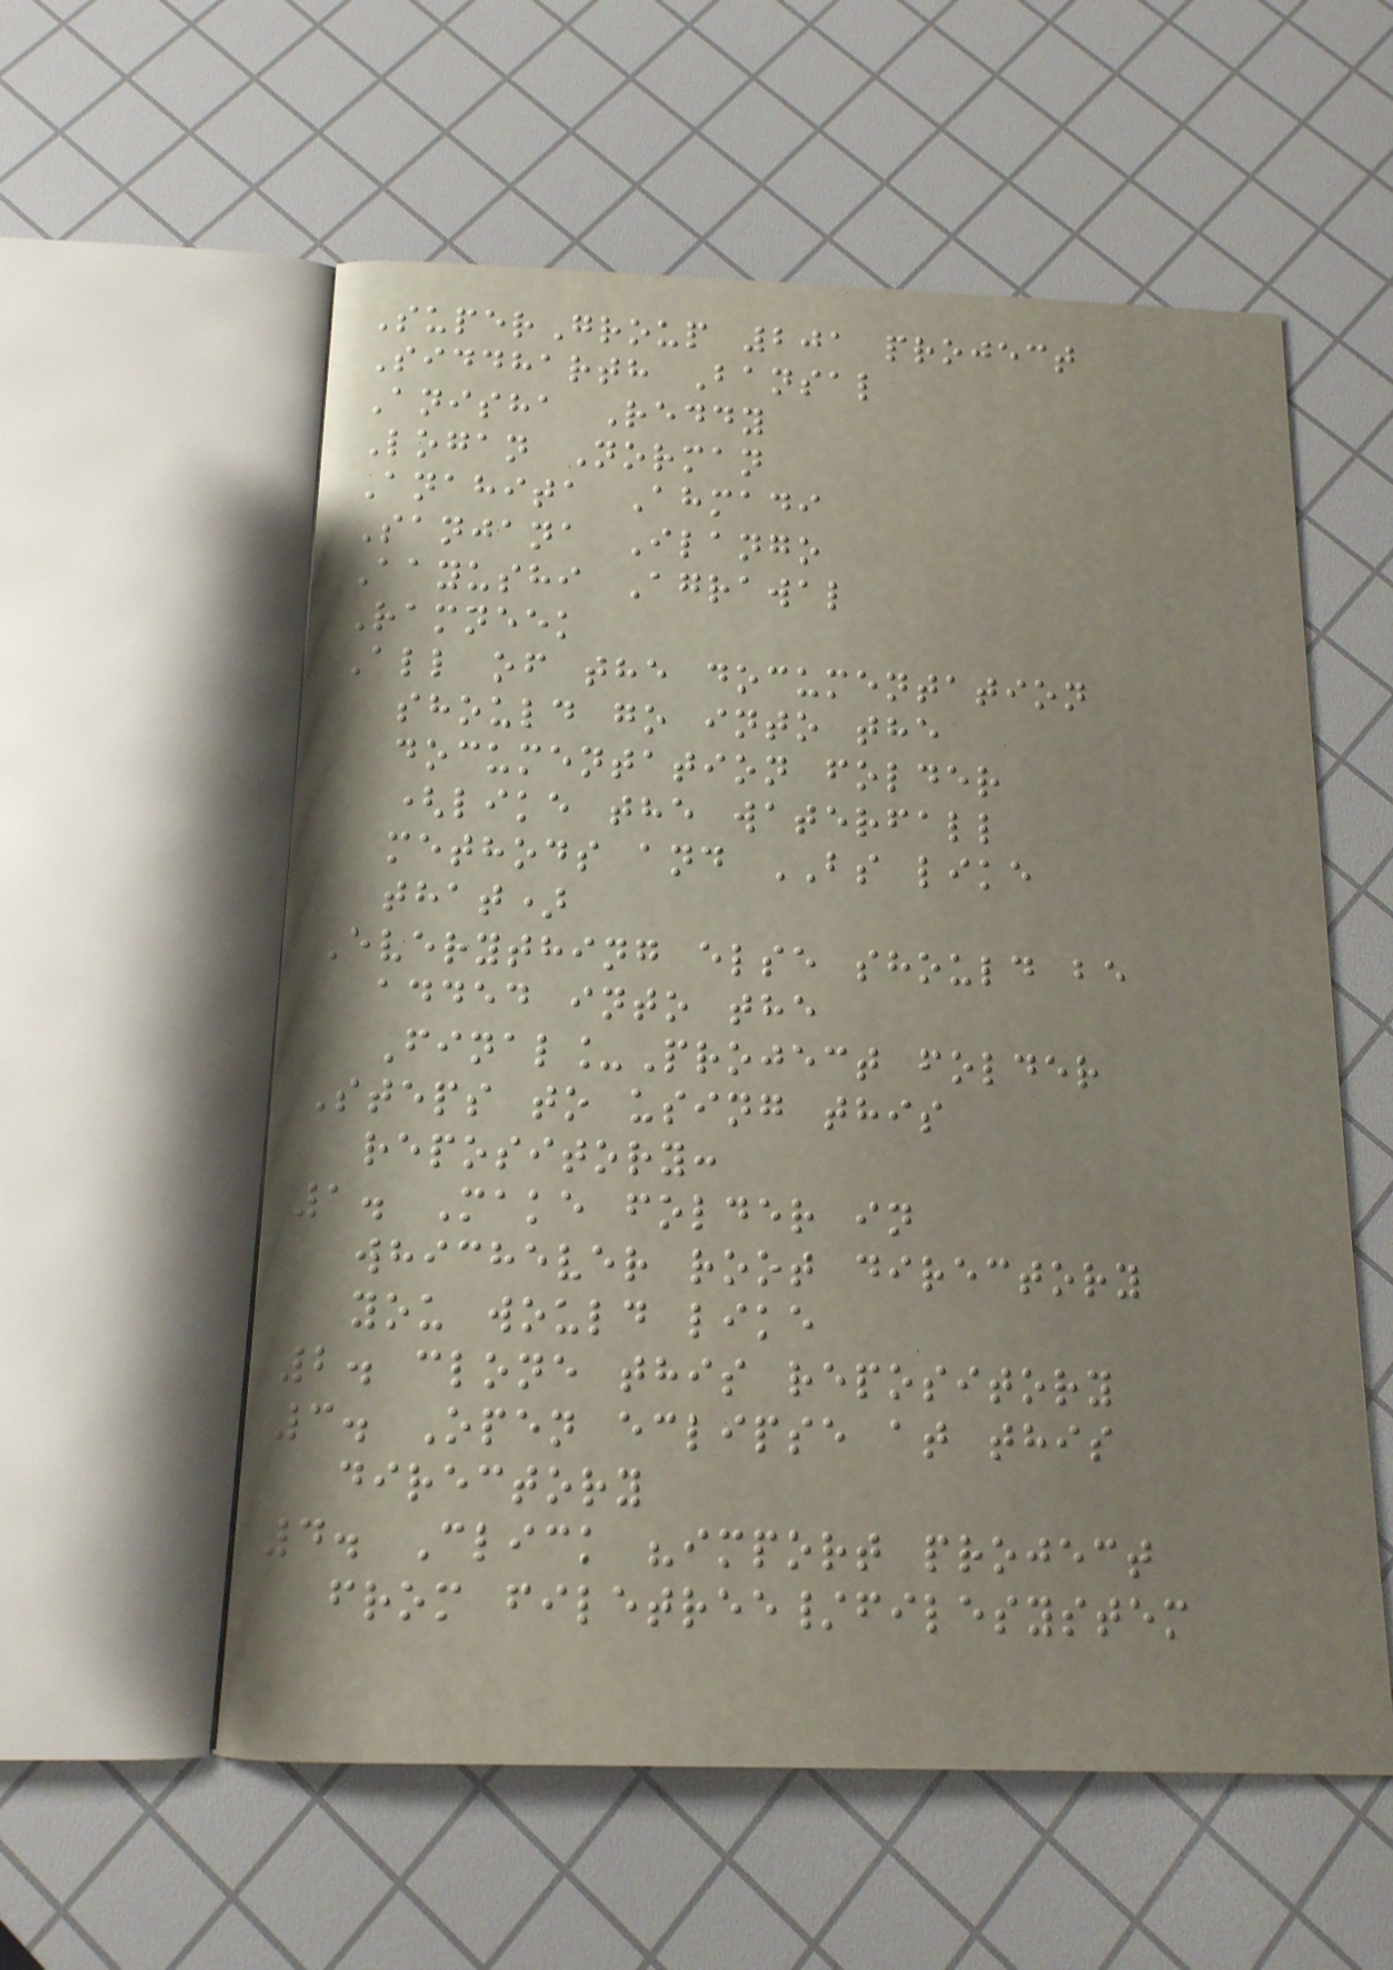SuperGroup 201 project
Siddharth Bansal
Anisha Reddy
Logan Norman
Anahita Ahmadi
Sanjana Ilango
Aayushi Agrawal
Ramneek
All of the documentation
should go into the
documentation folder
(like the waterfall
methods and BS like
that)
Everything else should be
added into the
Final_Project folder
Steps to using this
repository:
1. Make folder in
whichever root directory
you would like
2. clone this repository
3. Open eclipse at this
directory
4. Click "import project
from filetree/filesystem
